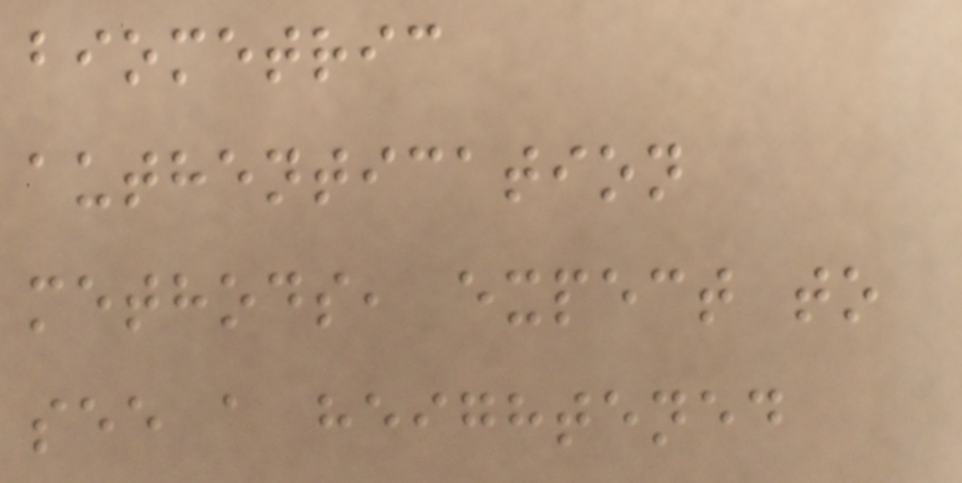biometric
authentication
methods, expect to
see a heightened
